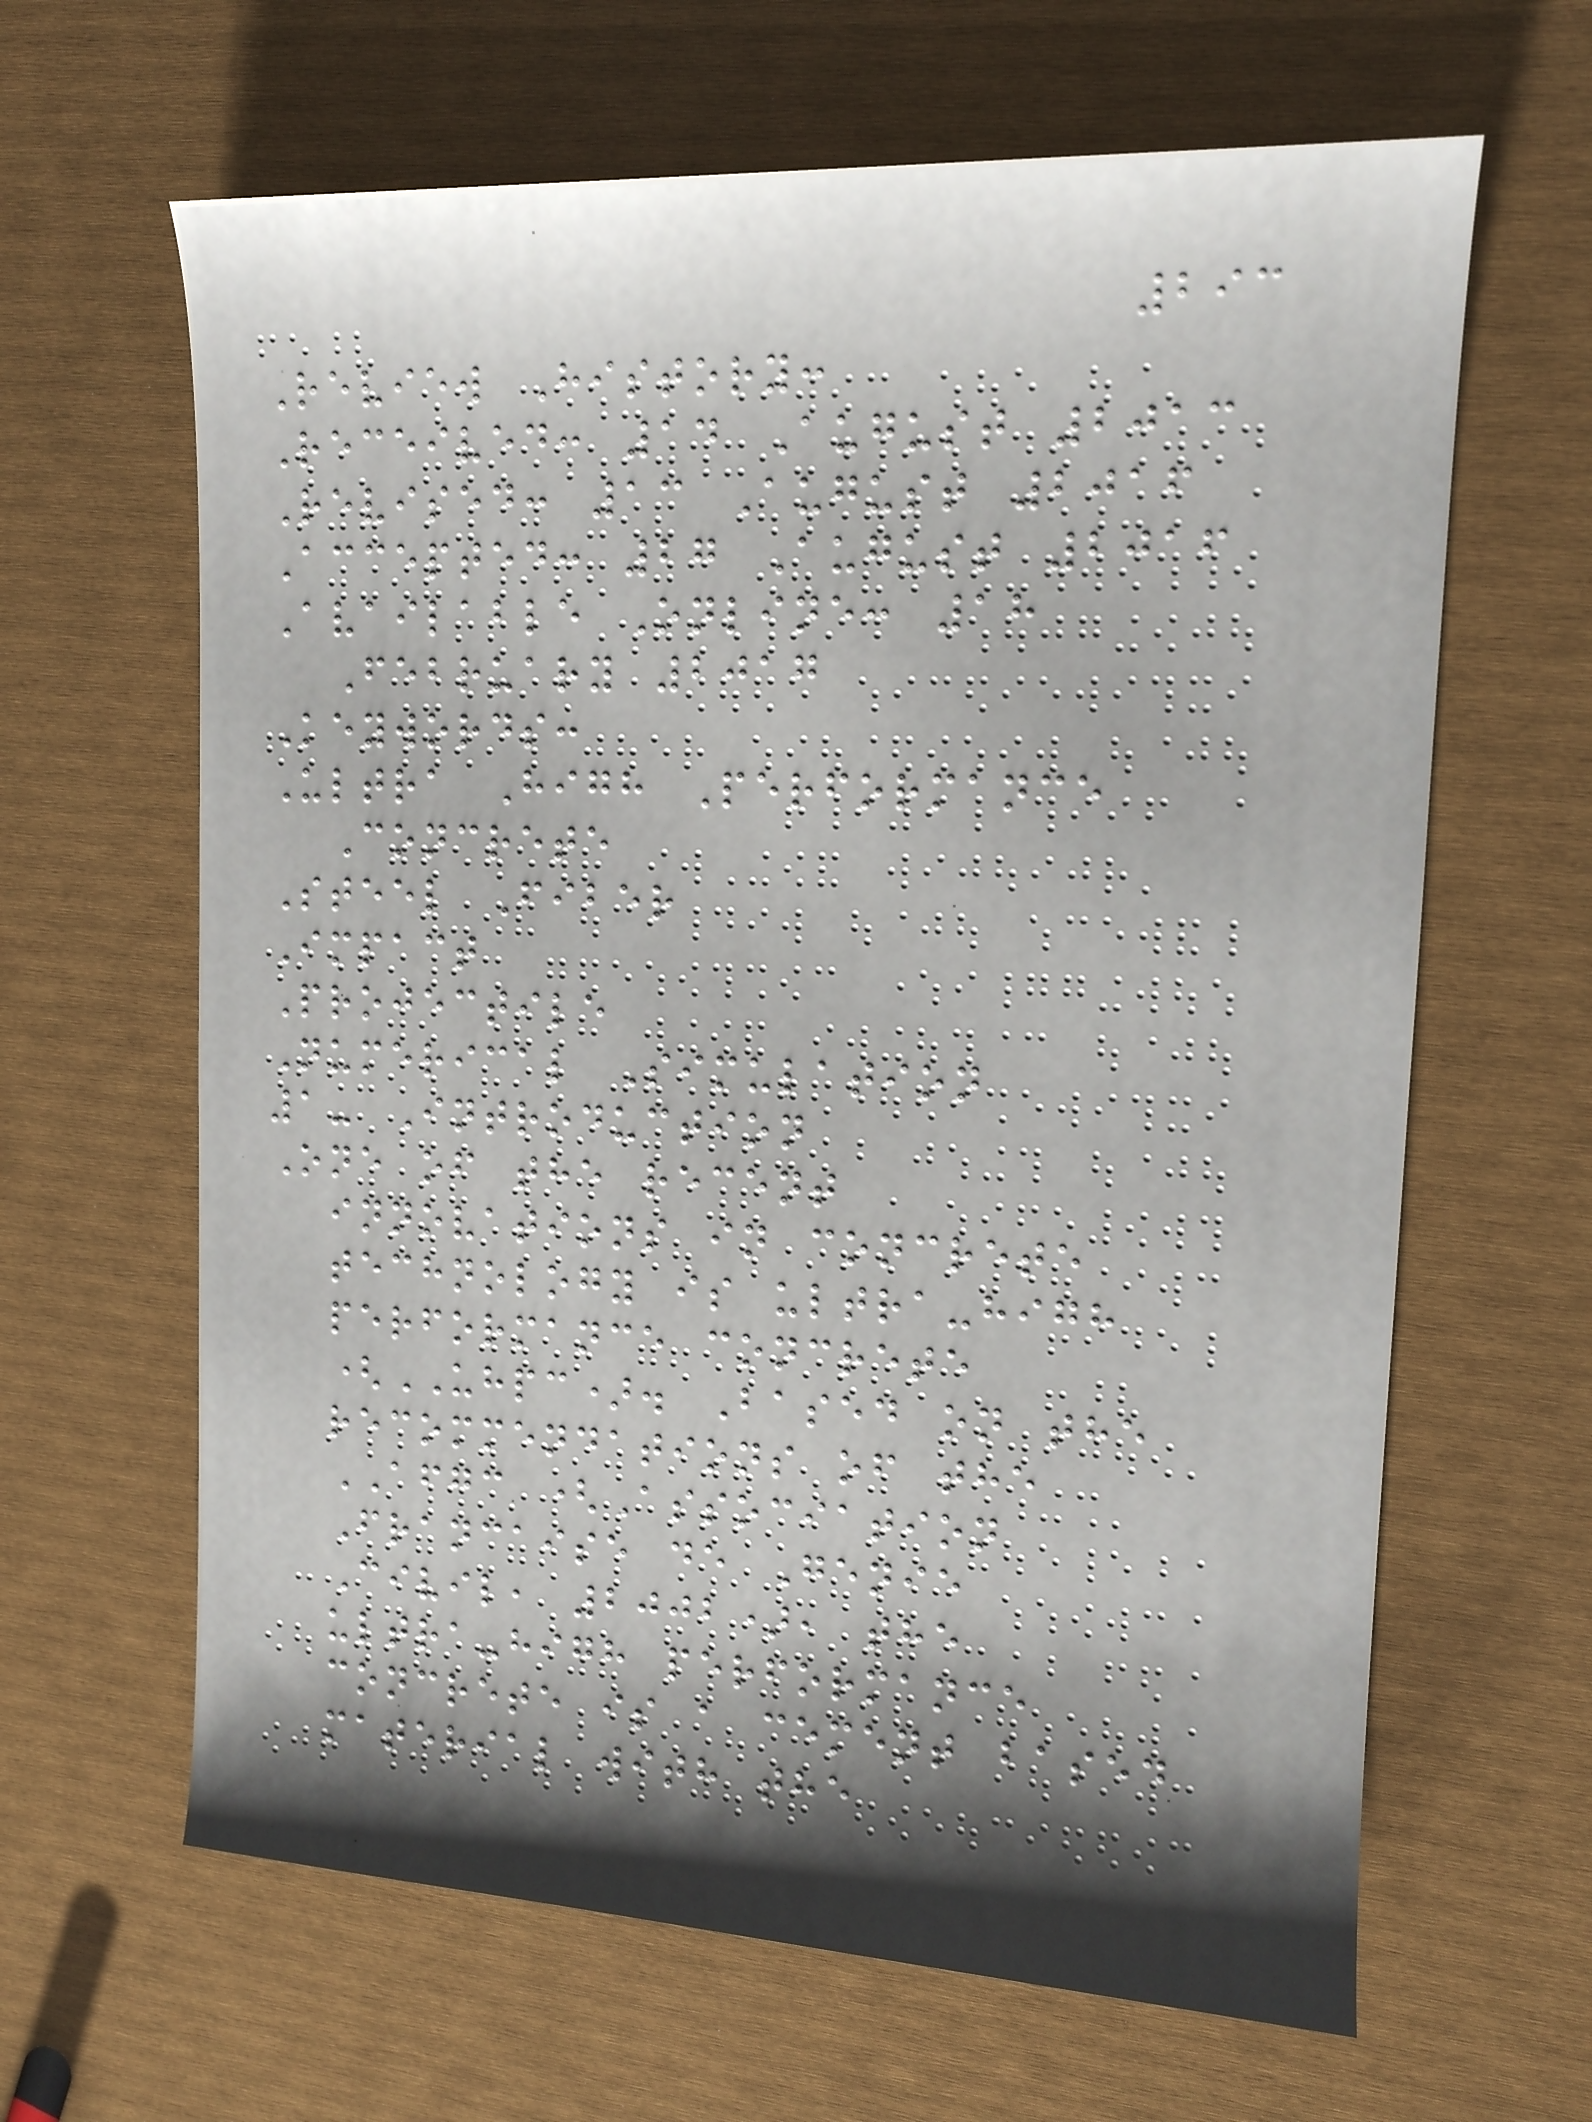293
Review History:
Received: 14 August 2013
Revised: 13 August 2016
Accepted: 27 August 2016
Available Online: 18
February 2017
Keywords:
Ultra High Performance
Concrete
Steel Fiber
Impact
Projectile
Numerical Simulation
1- Introduction
One of the recent
innovations in concrete
technology is ultra-high
performance concrete
(UHPC). Based on the
recommendations of the
AFGC (Association
Francaise de Genie
Civil, 2002), the
ultra-high performance
concrete is a cement based
material with the
